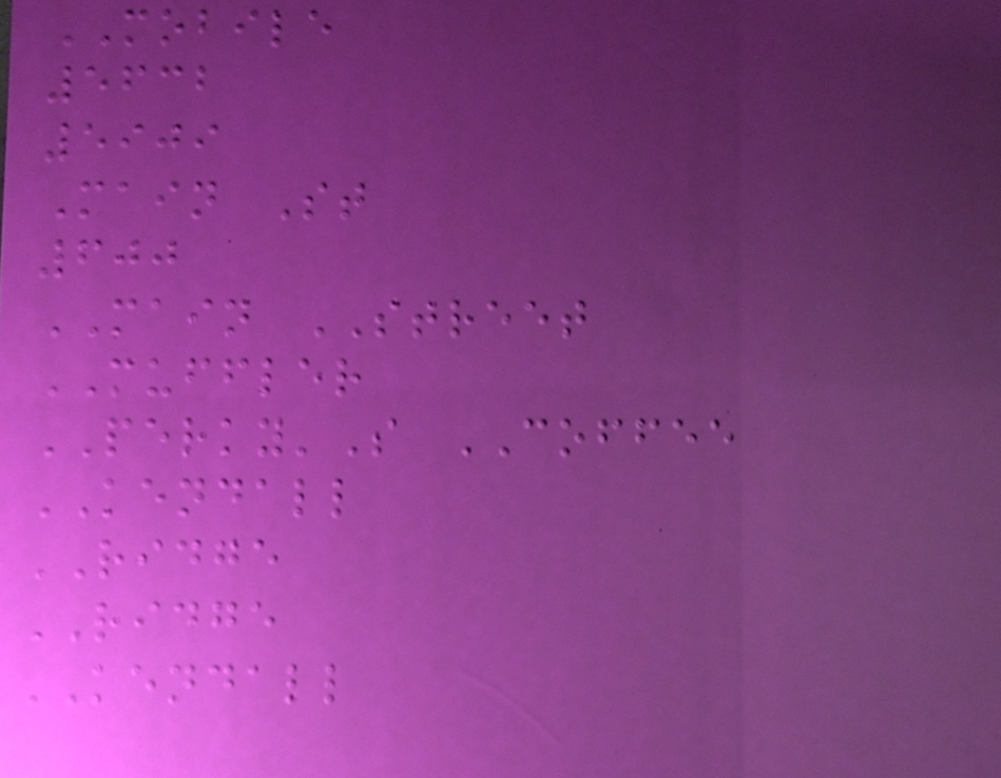MOBILE
5632
5909
Main St
600
MAIN STREET
MUFFLER
PERKY'S COFFEE
KENDALL
RIDGE
RIDGE
KENDALL
